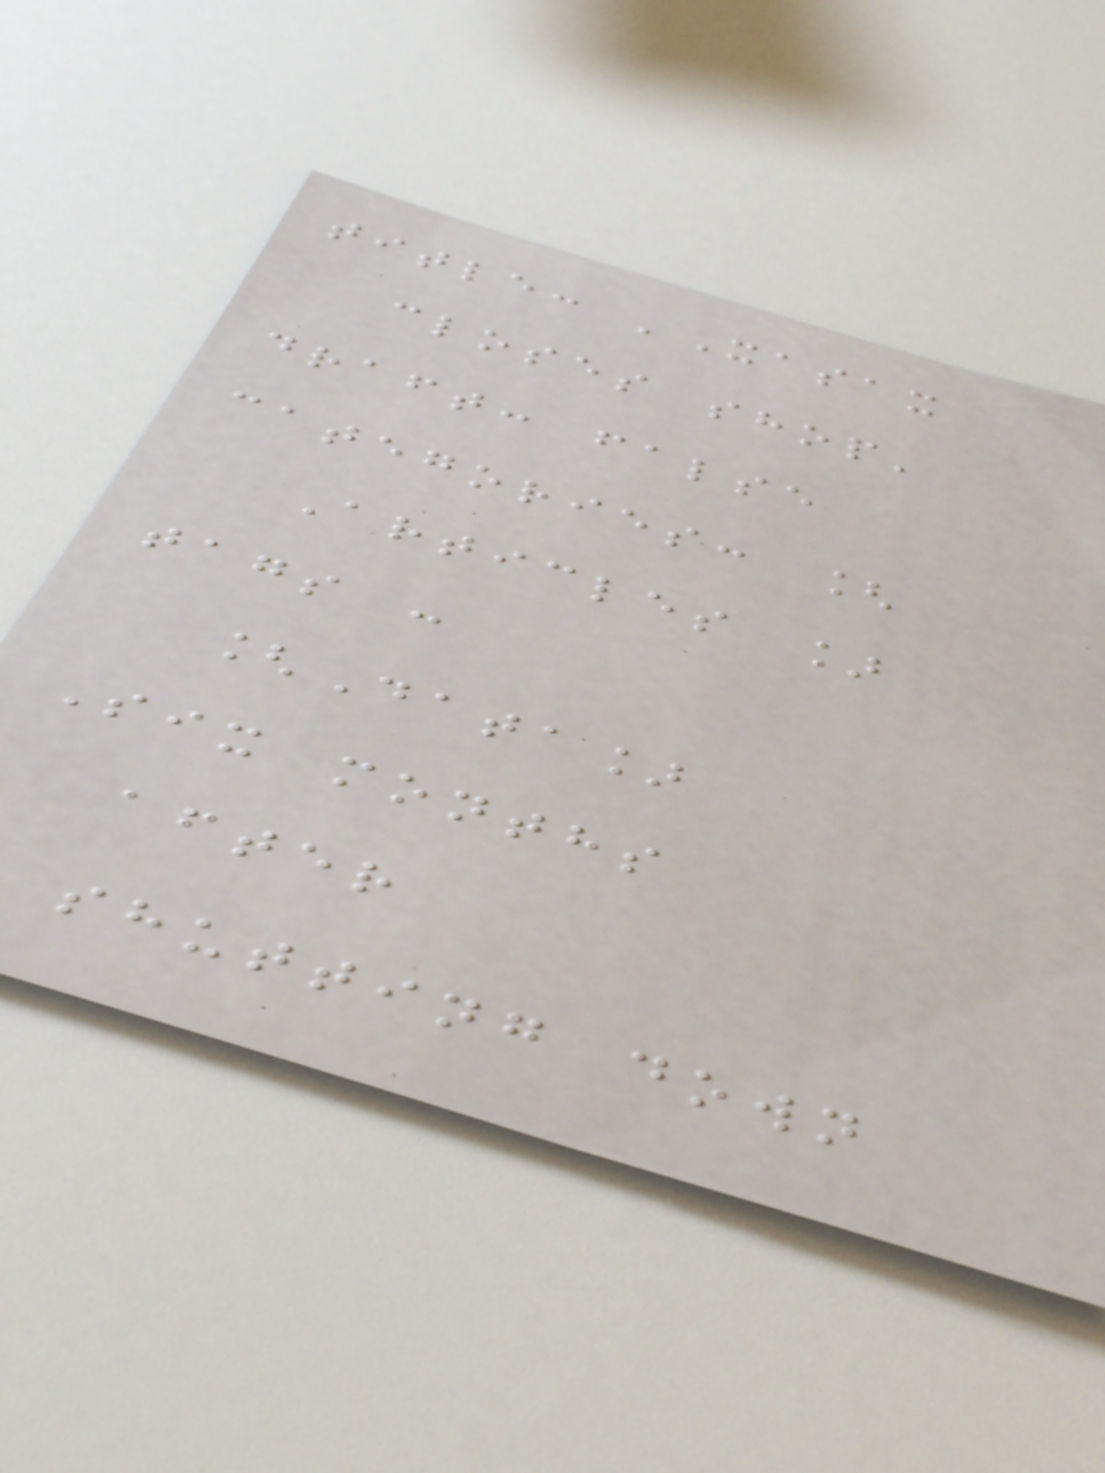title: 'Xasax
closes shop'
draft: false
categories: [
Articles ]
tags :
[Data]
Six months
after
shutting down
